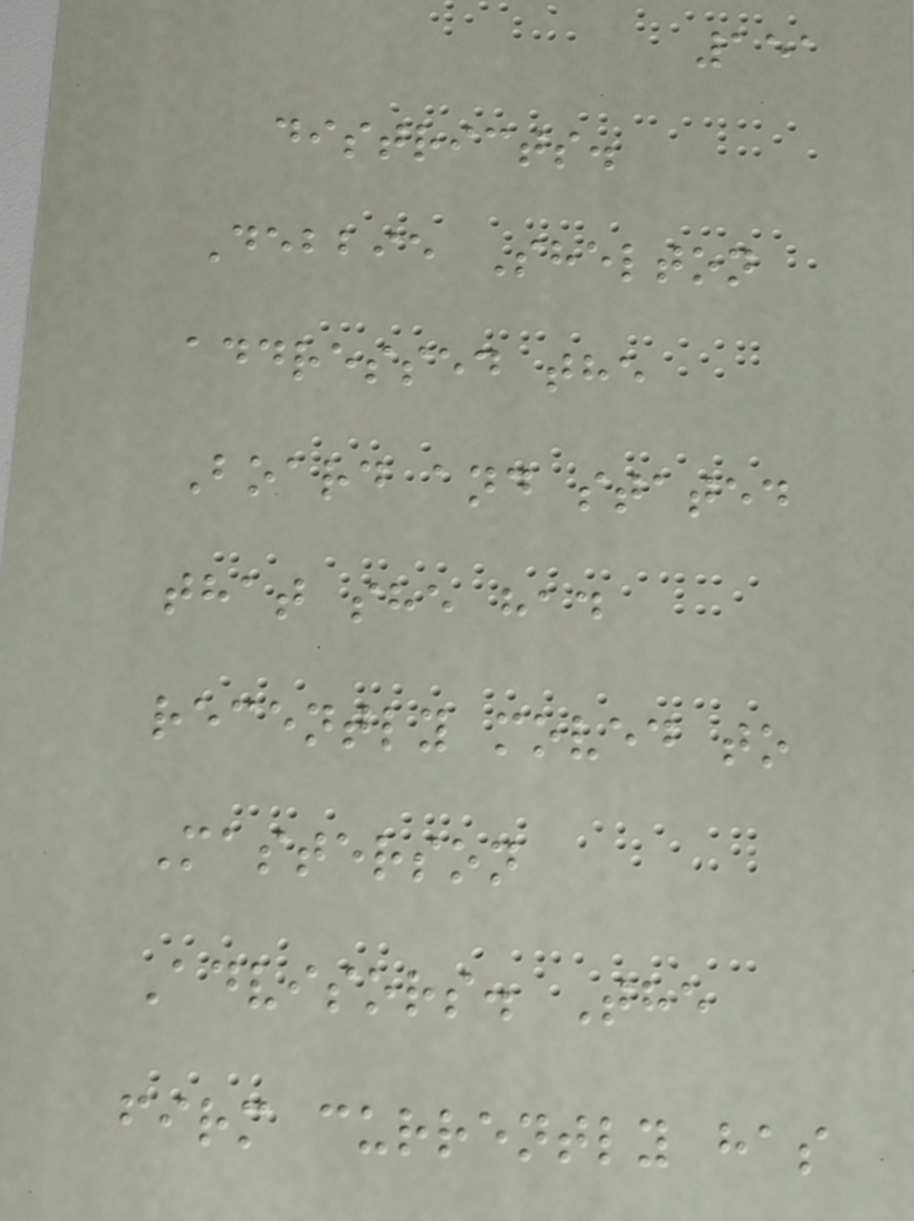151
districts.
Debbie Shelton
addressed the
Board and stated
that she had
recently moved to
Masterson
Advisors. The
firm currently has
